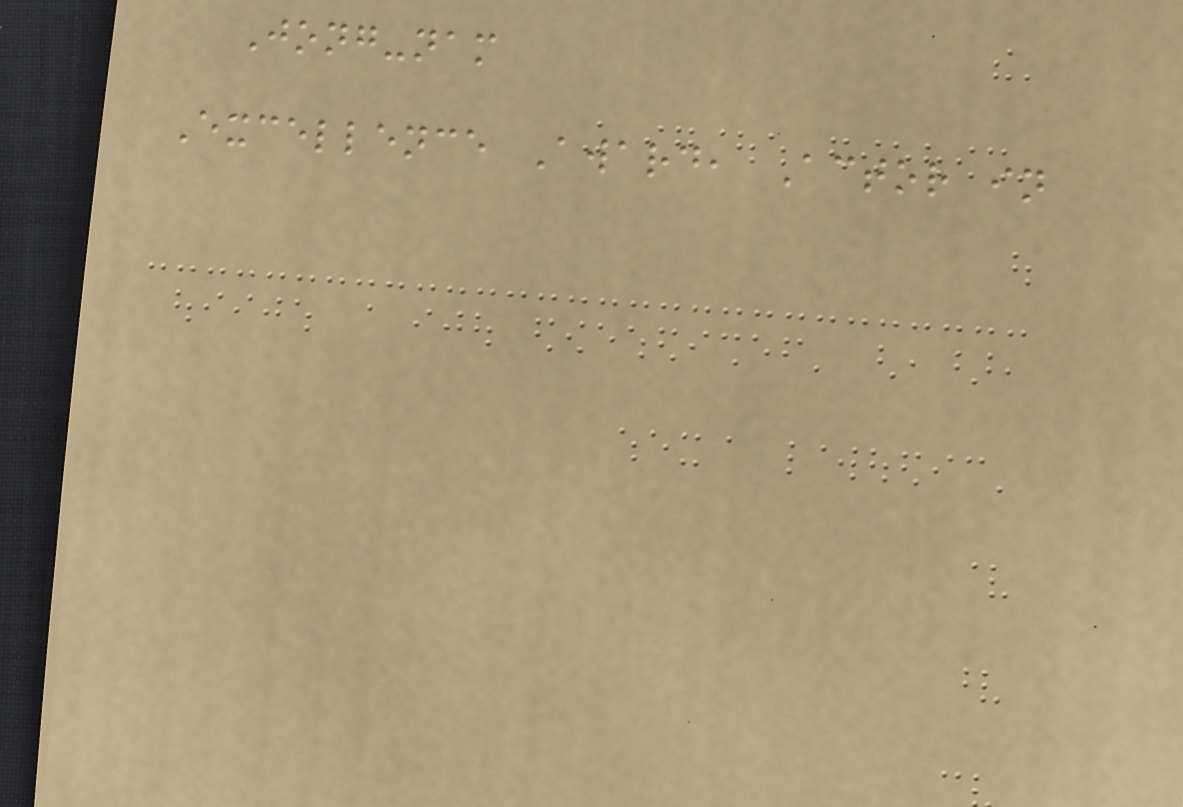Jong-nam
Excellence Award, Actor in
